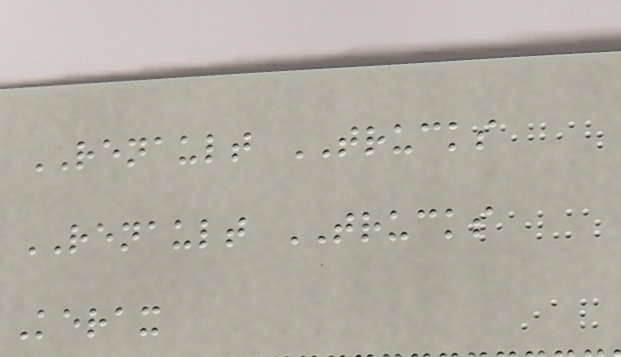RENAULT TRUCKS
RENAULT TRUCKS
Kerax
